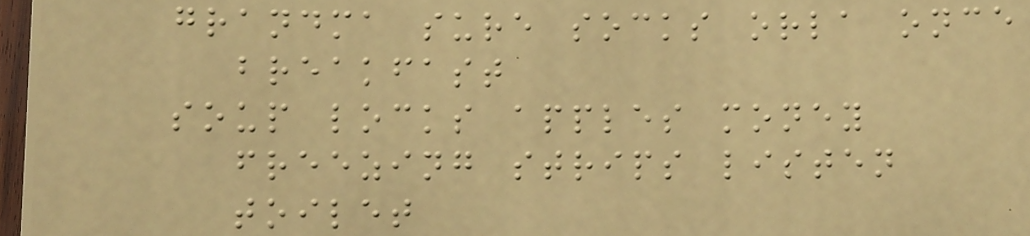grandma sure socks orla once
breakfast
soup locks apples money
freezing strips listen
toilet
